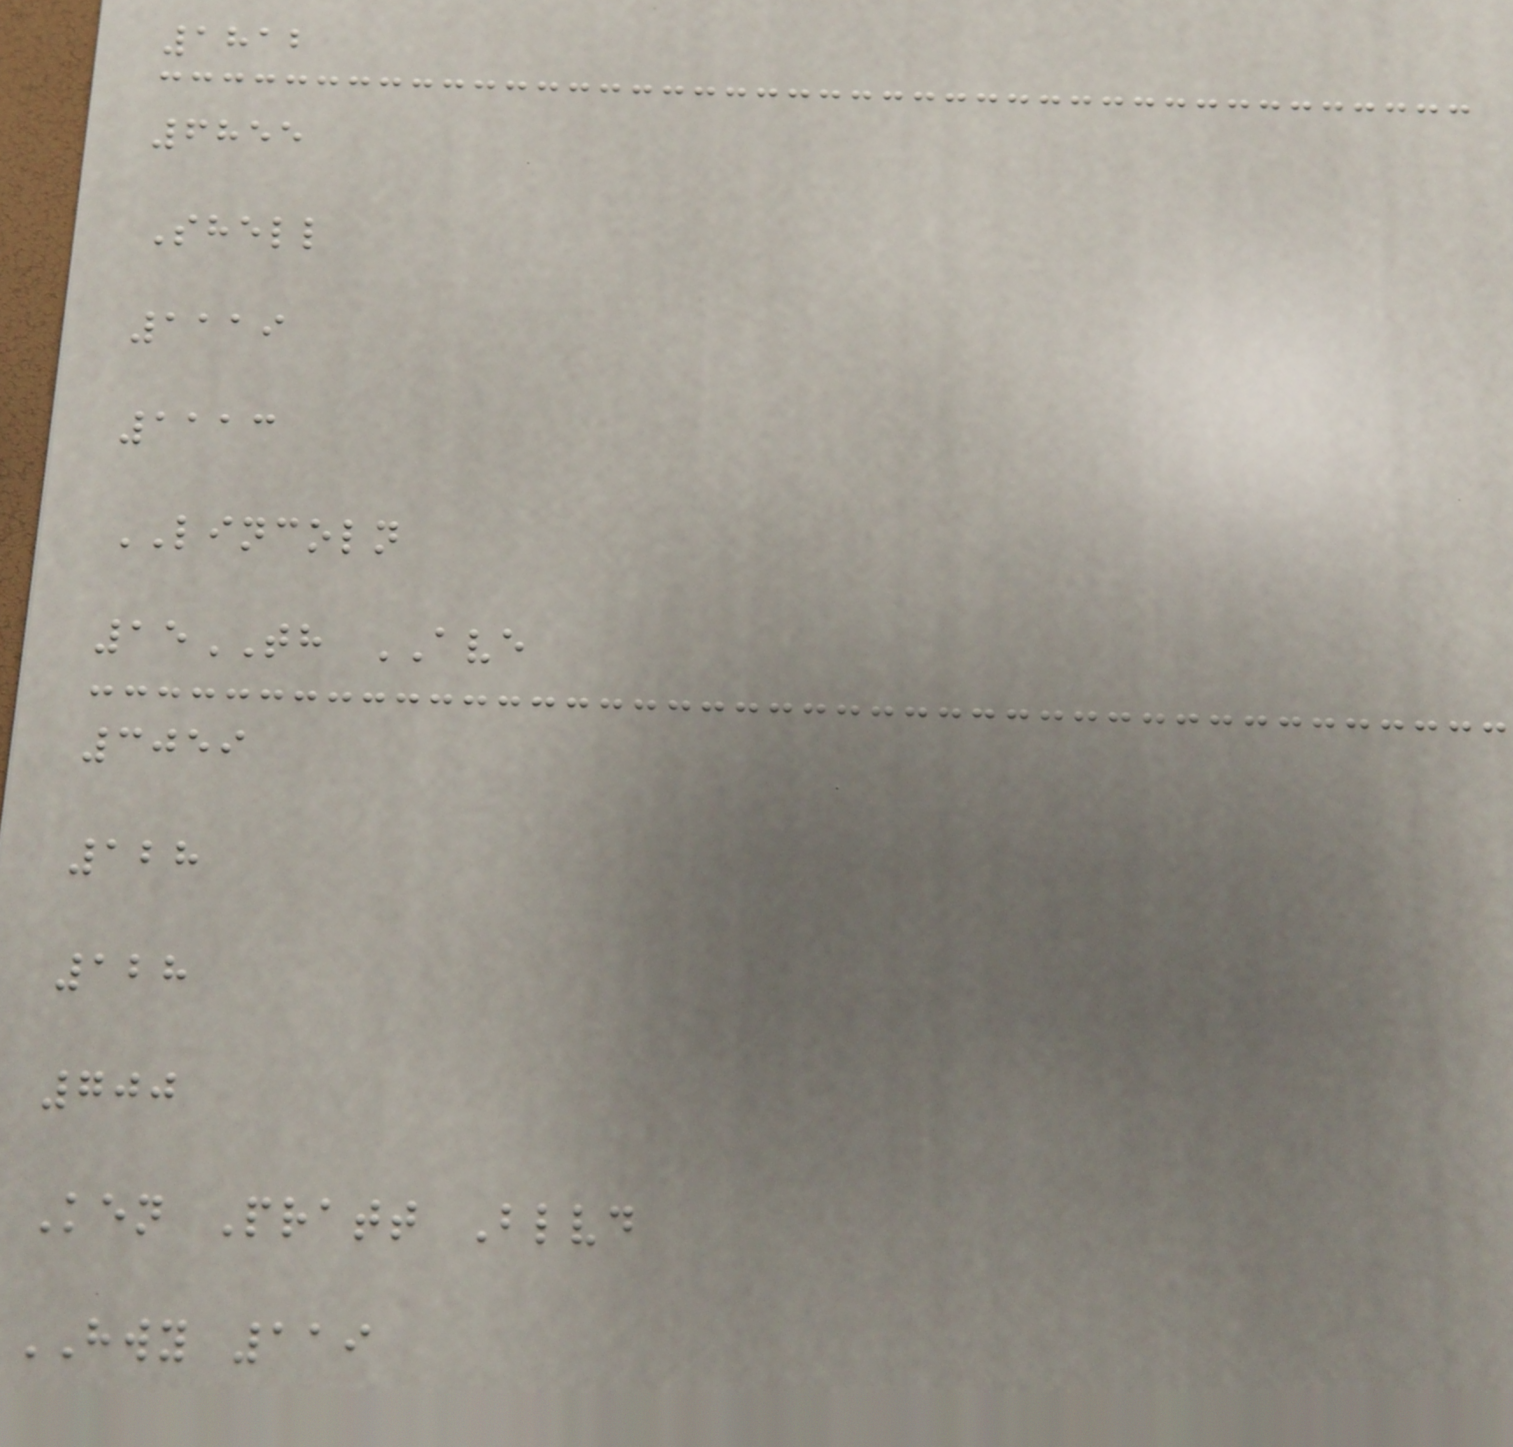1812
6855
Shell
1119
1113
LINCOLN
15TH AVE
3059
128
128
700
Ken Pratt Blvd
HWY 119
